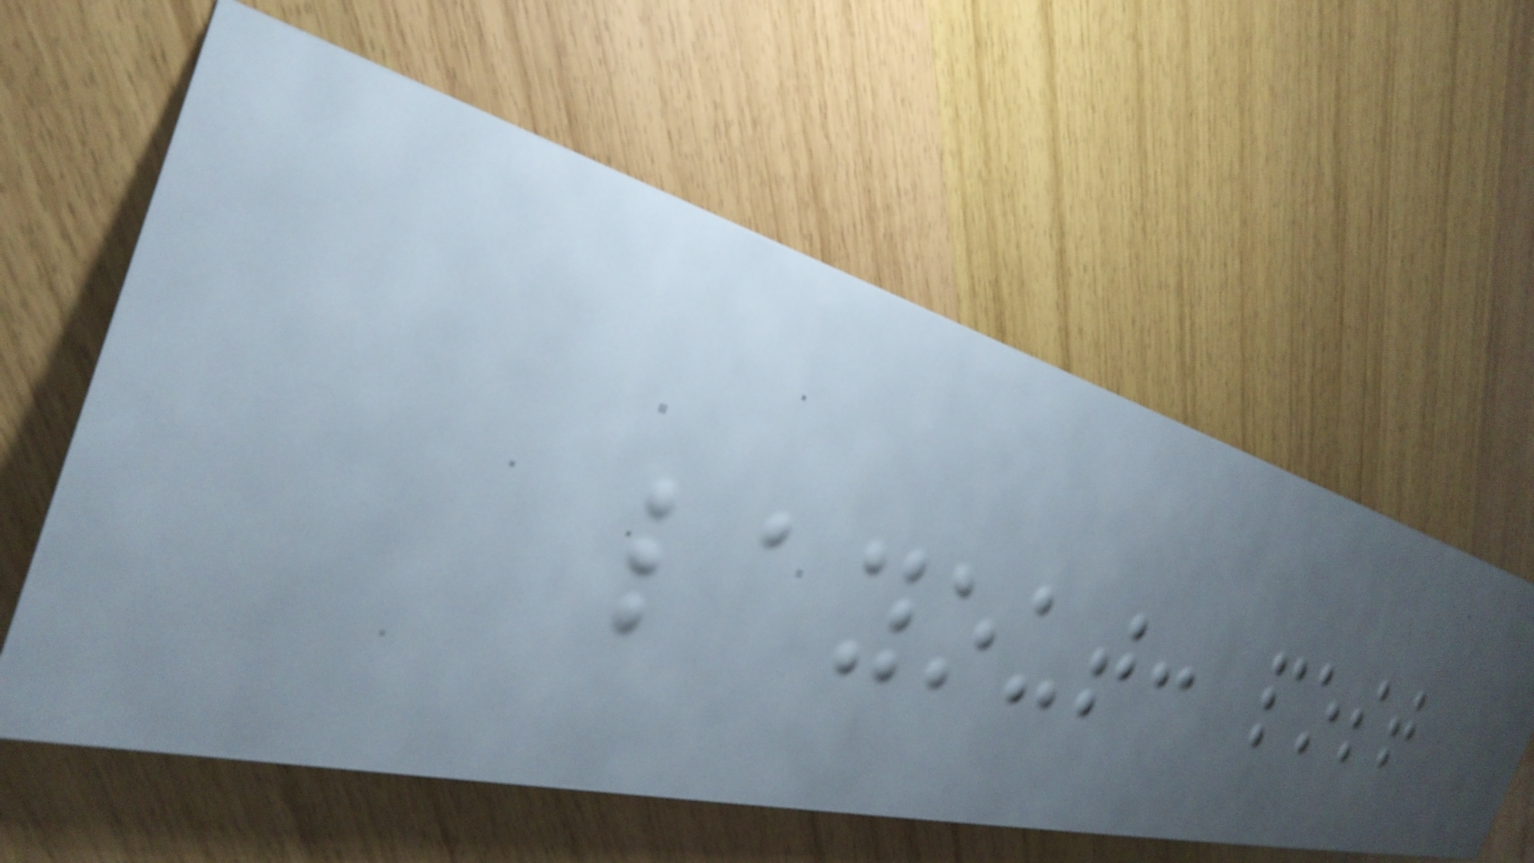layout: post
